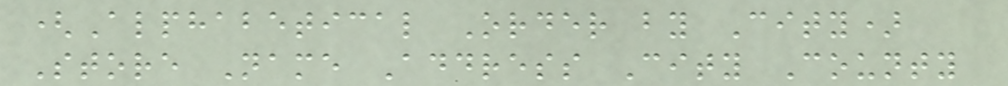(Alphabetical Order by City)
Store Name Address City County
